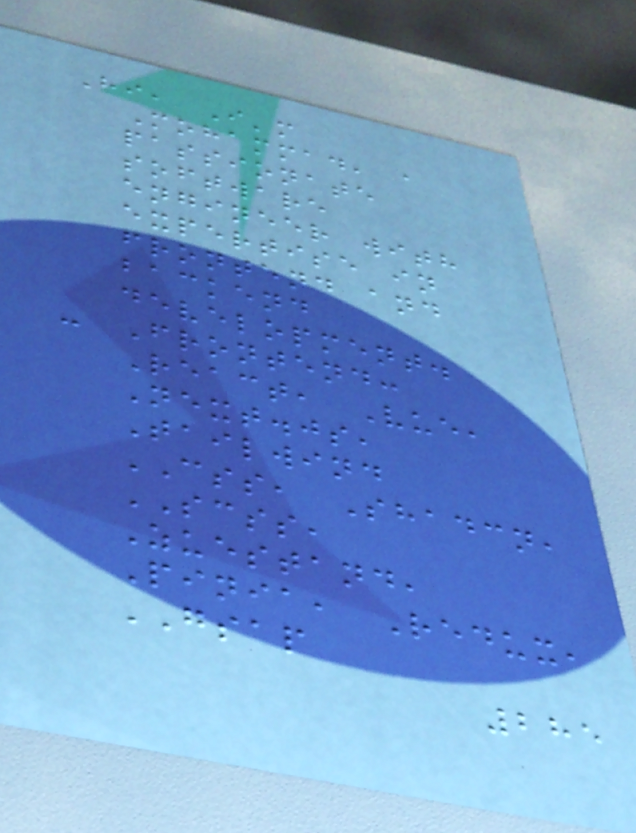Hi, I'm
Mohammad, a
passionate
software
engineer with
expertise in
frontend and
backend
development.
- Frontend:
React, Vue,
Next.js,
Tailwind
CSS, Shadcn,
SCSS,
Zuestand,
Pinia, Redux,
GSAP
285
